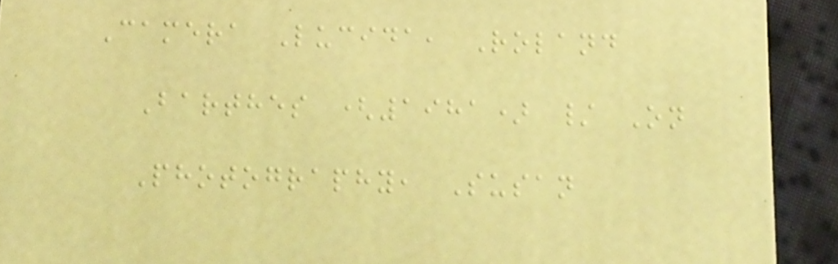Camera Lucida, Roland
Barthes (1981) / On
Photography, Susan
